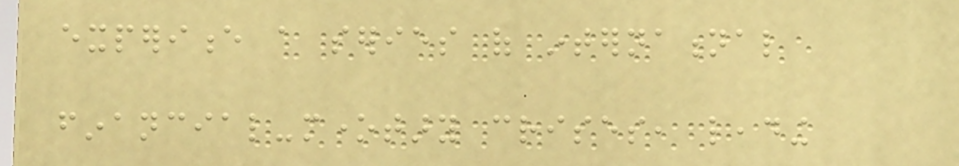experience a series of international
financial-monetary crises, leading
